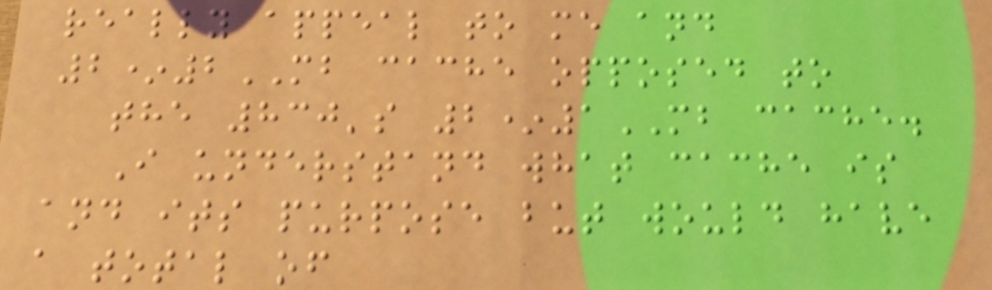really appeal to me and
2*2MB cache opposed to
the 830's 2*1MB cache.
I understand what cache is
and its purpose but would have
a total of
